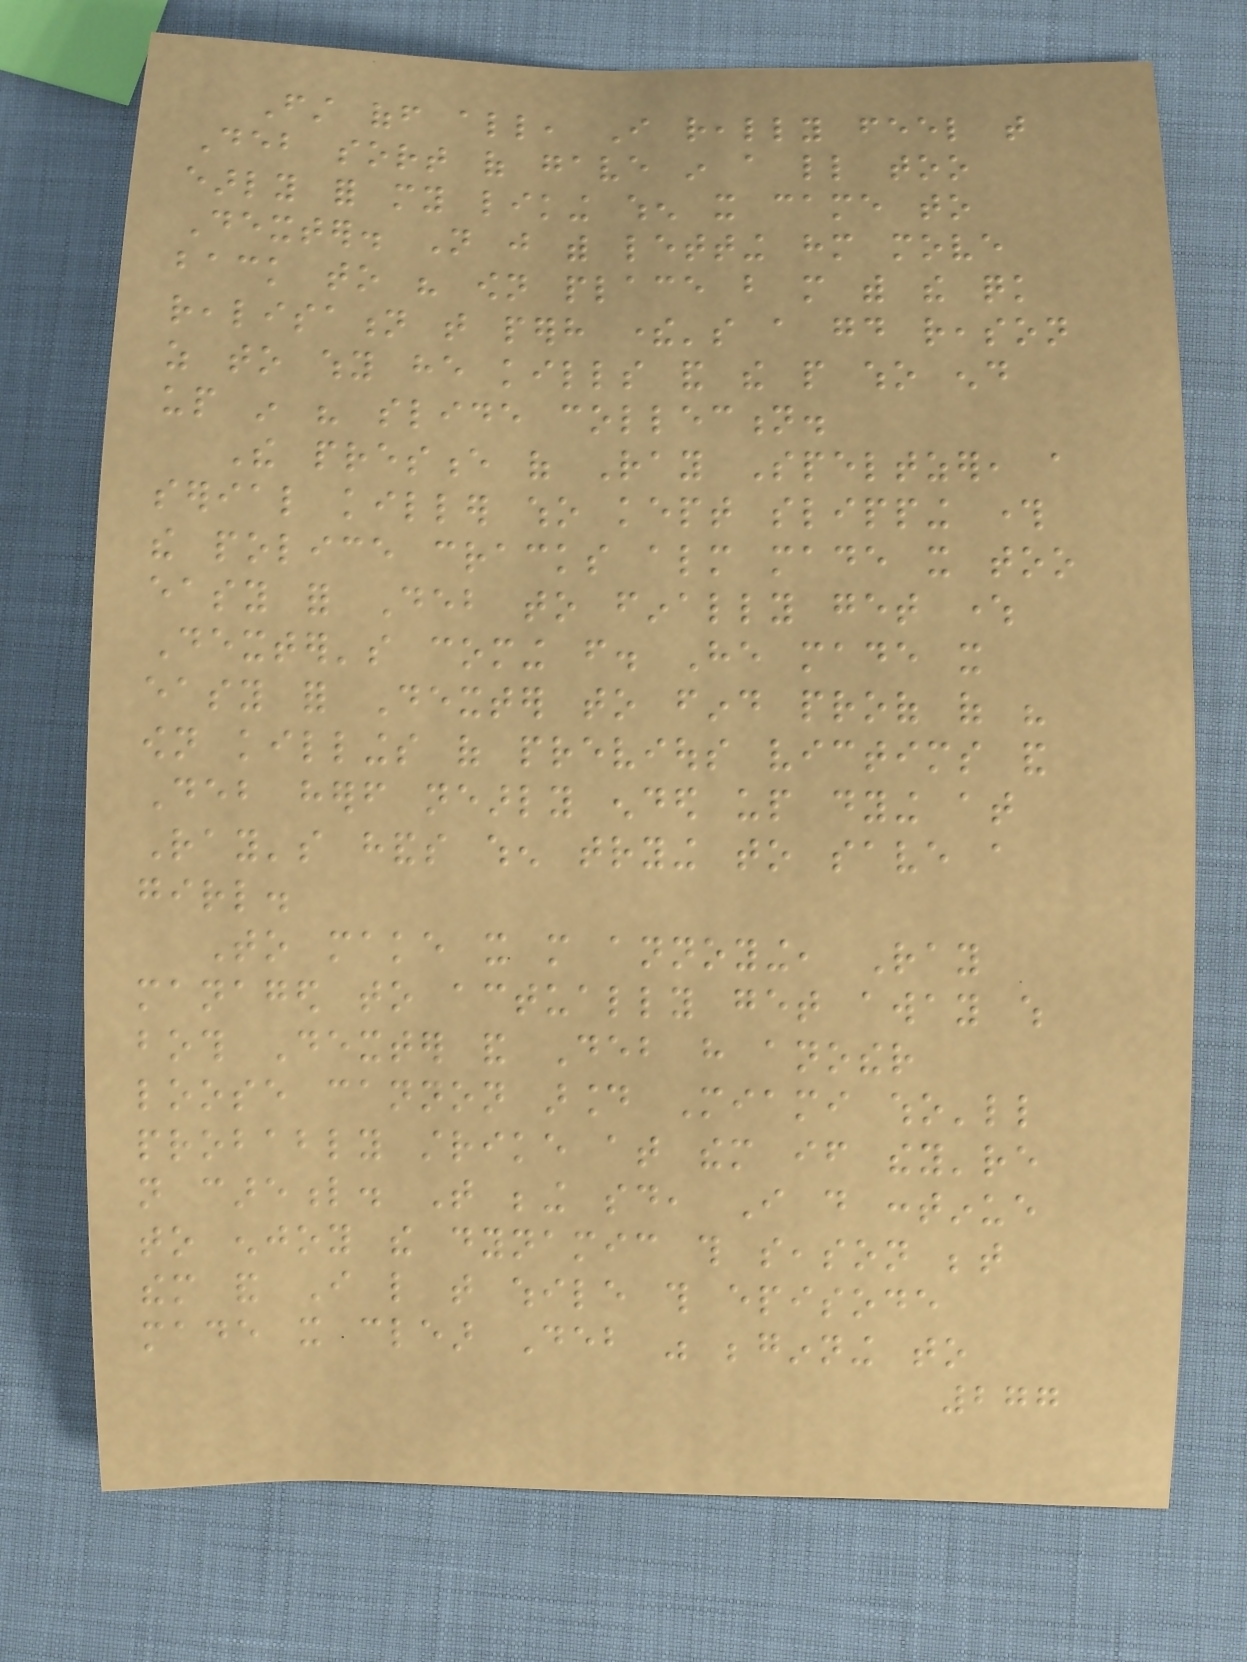First off all, I really feel that
Deb sort of gave in a little too
early for my liking when it came to
Dexter. Not just with letting him move
back to his own place but more with the quick
realisation that perhaps there's a good reason
as to why he kills and the people who end
up in his slide collection.
The presence of Ray Speltzer, a
serial killer who kept slipping through
the police cracks almost made it too
easy for Deb to finally get where
Dexter's coming from. He made it
easy for Dexter to find proof of his
own killings of previous victims and
Deb herself nearly ended up dying at
Ray's hands when trying to save a
girl.
To make it more annoying, Ray
managed to actually get away which
both Dexter and Deb have another
loose cannon around Miami who'll
probably strike at them if they're
not careful. That being said, I do continue
to enjoy the dynamic this season between
them and I like that while this episode
made it clear Deb was beginning to
277
